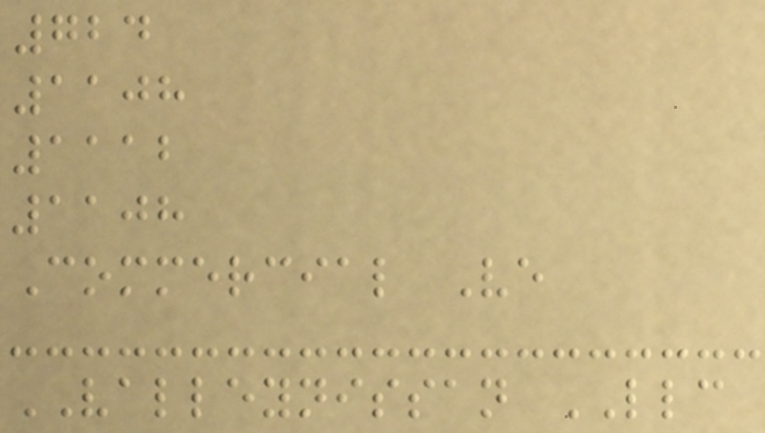724
1108
1112
1108
Commercial Ve
VALLEYNISSAN LLC
